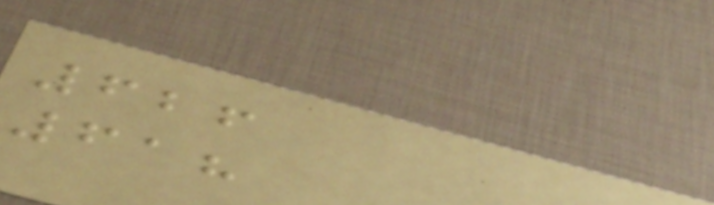626
618
